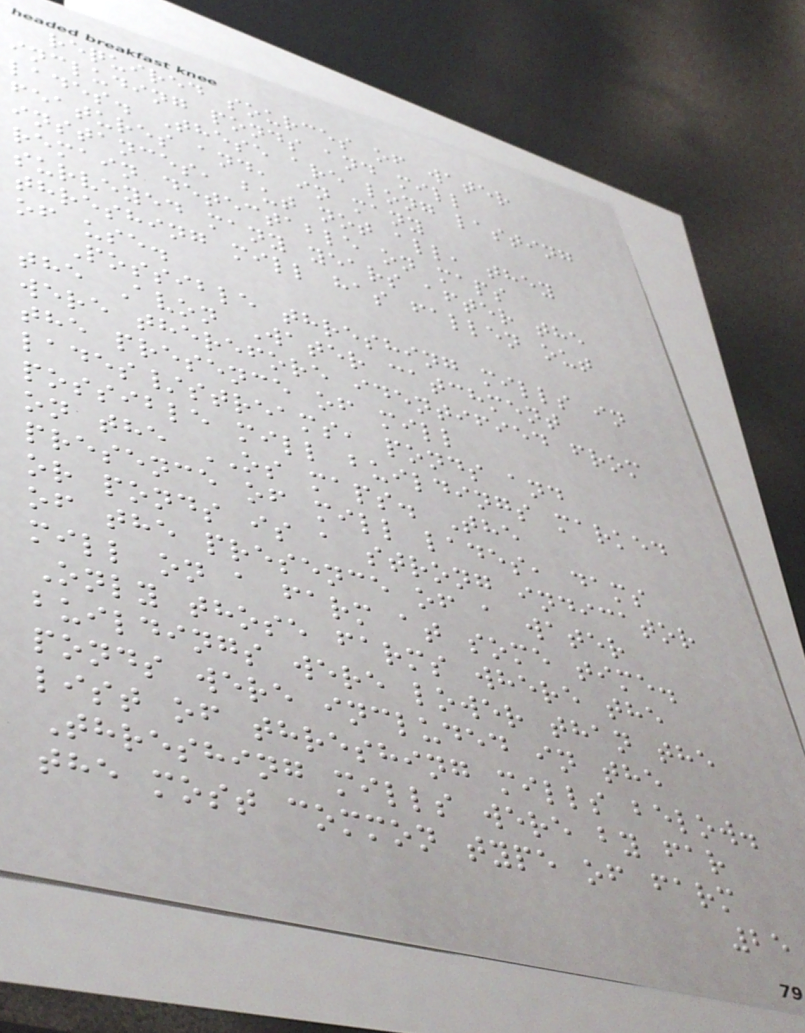required sources of water
including ponds and mill
lades. These are long lasting
features and, in many
instances, but not all, they
remain detectable on maps
surveyed many years after the
threshing mill has fallen out
of use.
Possible threshing mills in
the Avon Water catchment
were therefore identified from
the presence of mill
lades/streams, ponds and
possible mill buildings marked
on the OS maps. The
presence of mill lades, dams
or ponds is a strong indicator
of the presence of a water
mill on a farm at some time.
Only those farms where the
buildings were lower than the
ponds were included in the
list of threshing mills below.
Threshing mills were by far
the most common type of farm
25
